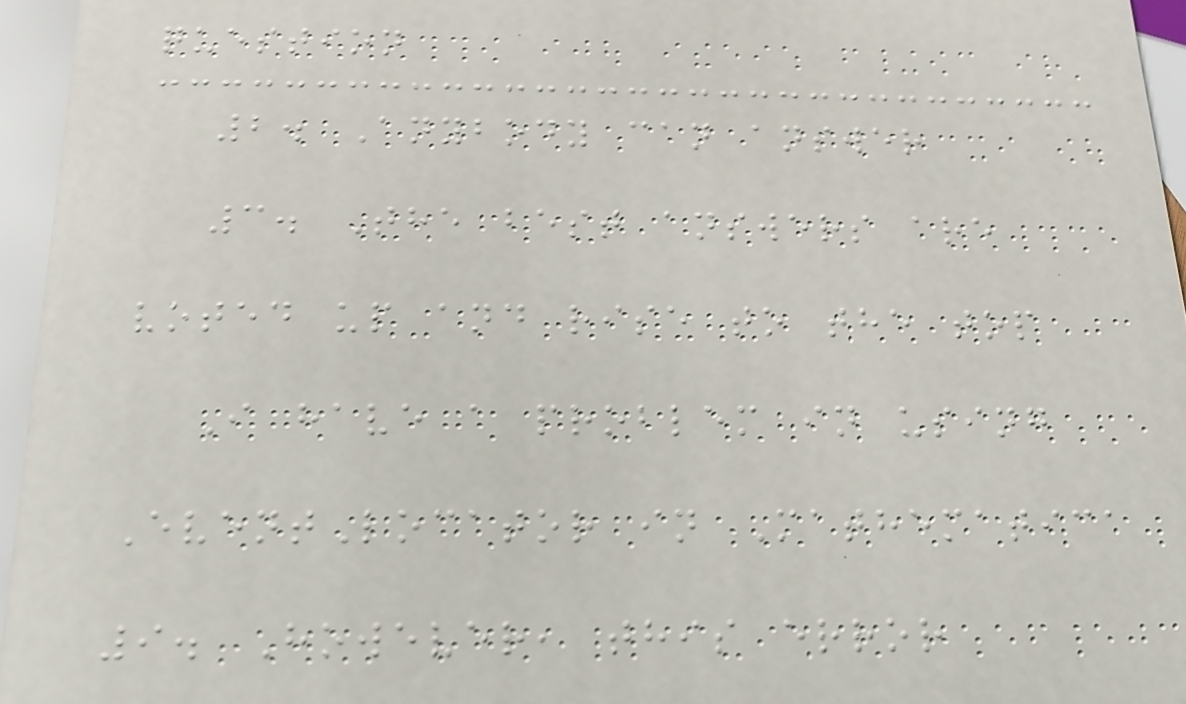question
2. Anybody can answer
3. The best answers are
voted up and rise to the top
I have a problem in using
EventLocator in Mathematica
9. However, this error
